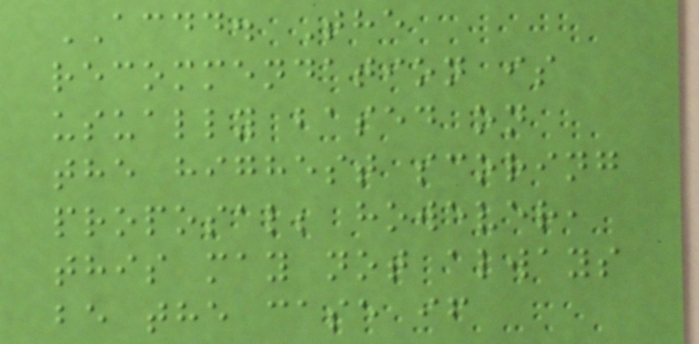ACDD. The
recommendation is
usually based on
the highest scoring
proposal; however,
this may not always
be the case if
